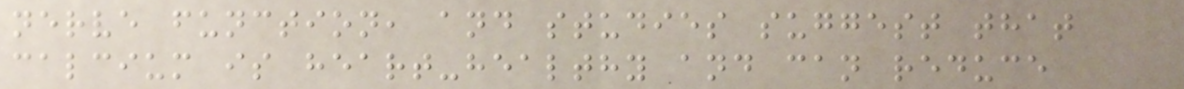nerve function, and studies suggest that
calcium is heart-healthy and can reduce
